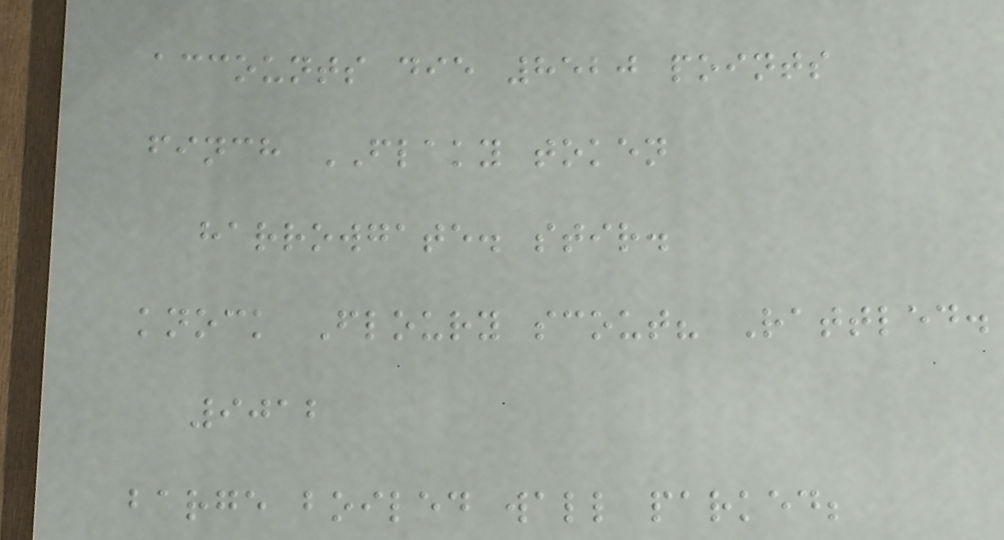accounts die 8520 points
finch FLAKY token
harrowgate. stir.
knock Floury scout? Rattled.
9012
barge boiled wall parked;
